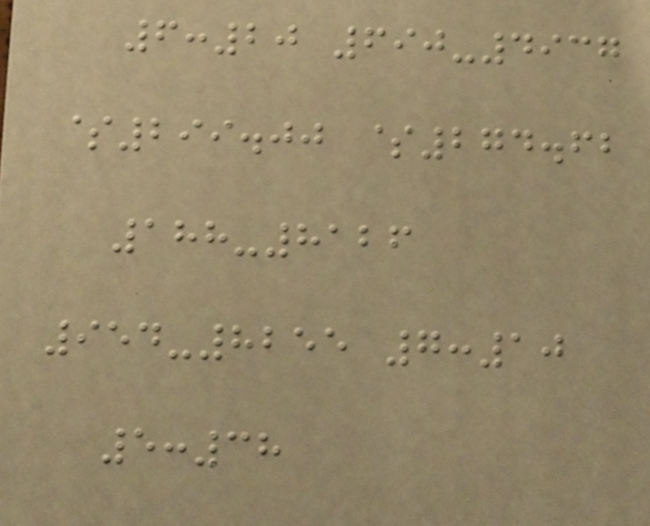6:20 690-4937
$299.00 $274.62
188-8126
954-8255 7:10
5:38
